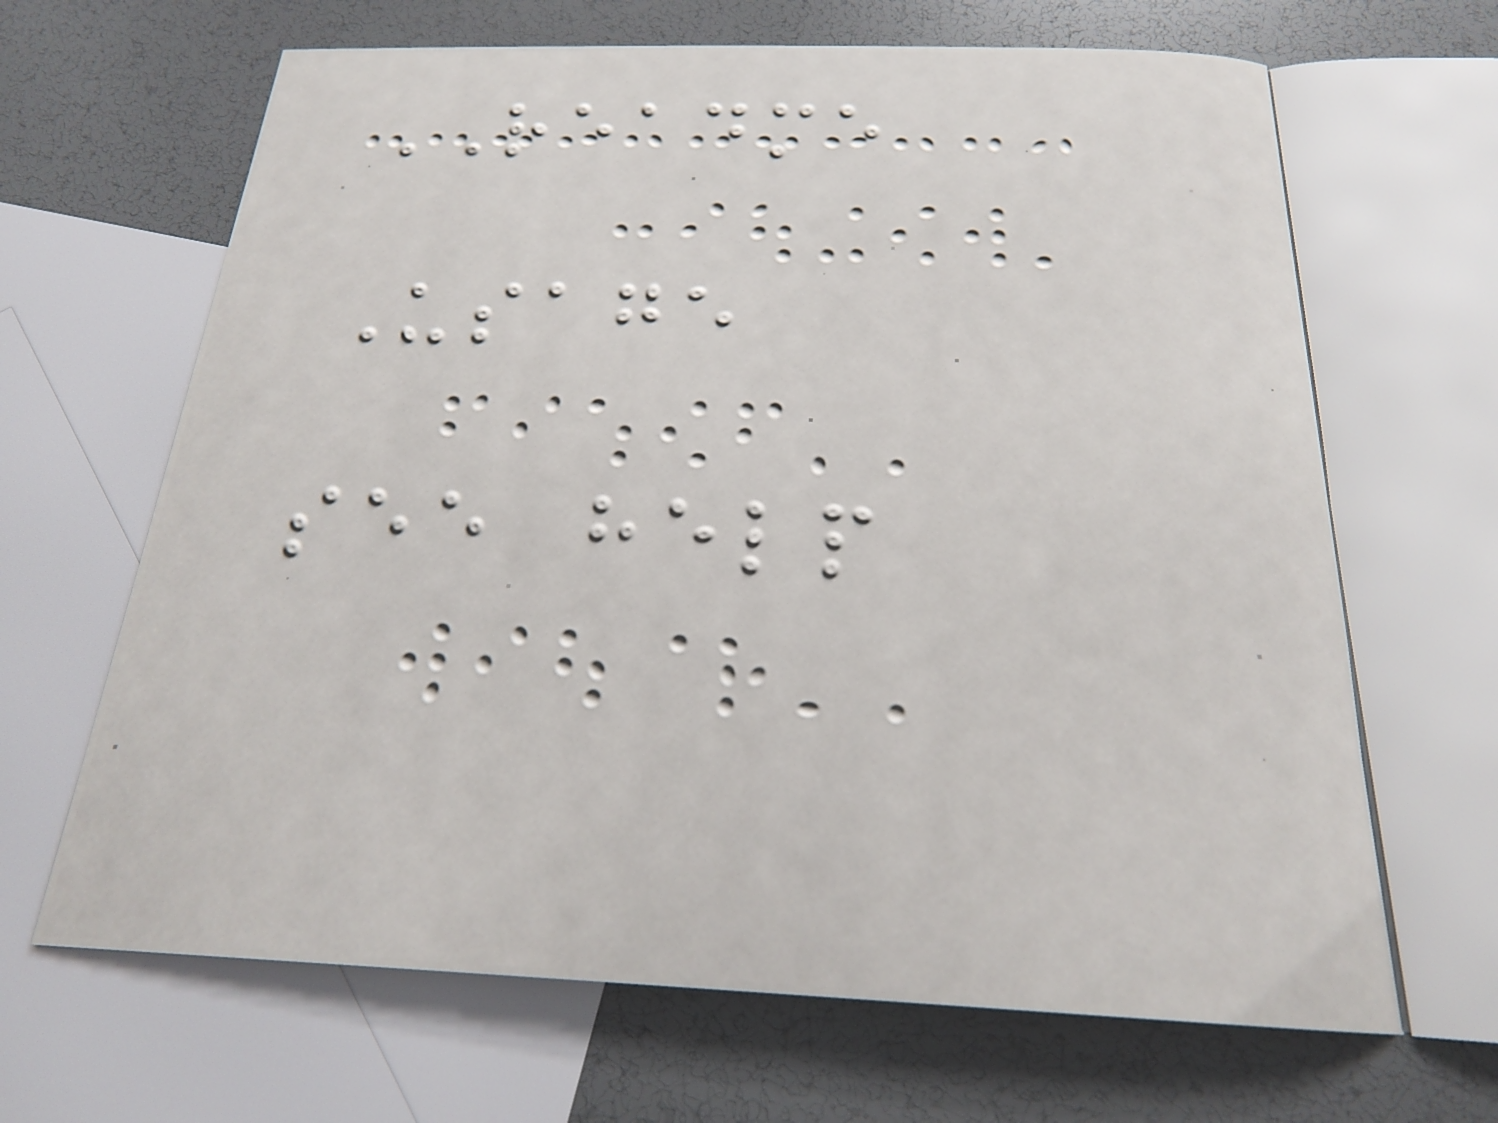README
Usage
see help
